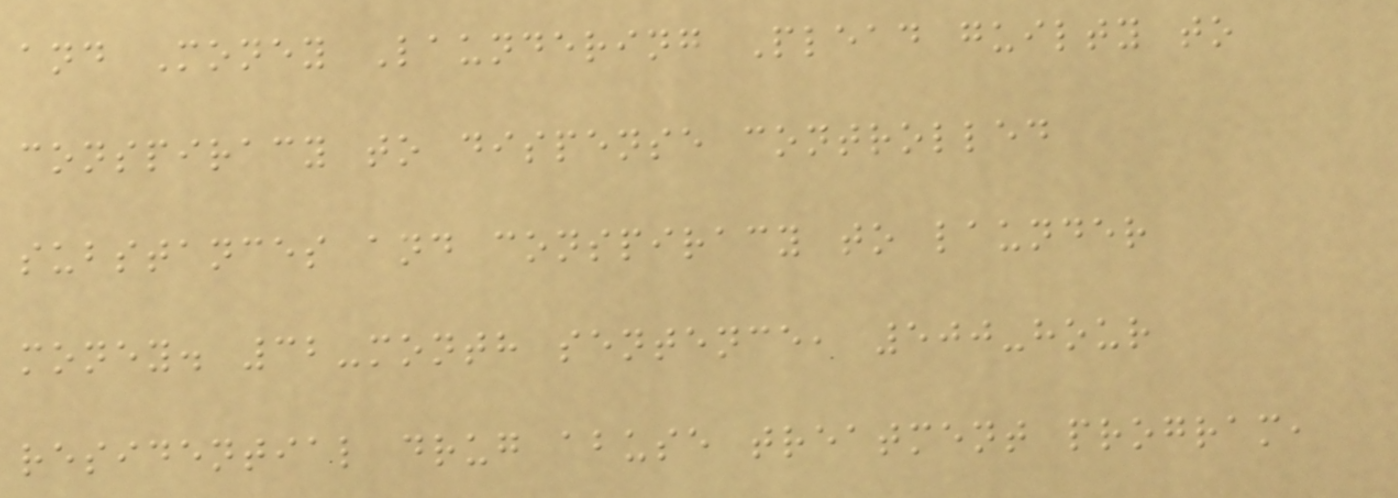and Money Laundering Plead guilty to
conspiracy to dispense controlled
substances and conspiracy to launder
money. 32-month sentence, 500-hour
residential drug abuse treatment program,
